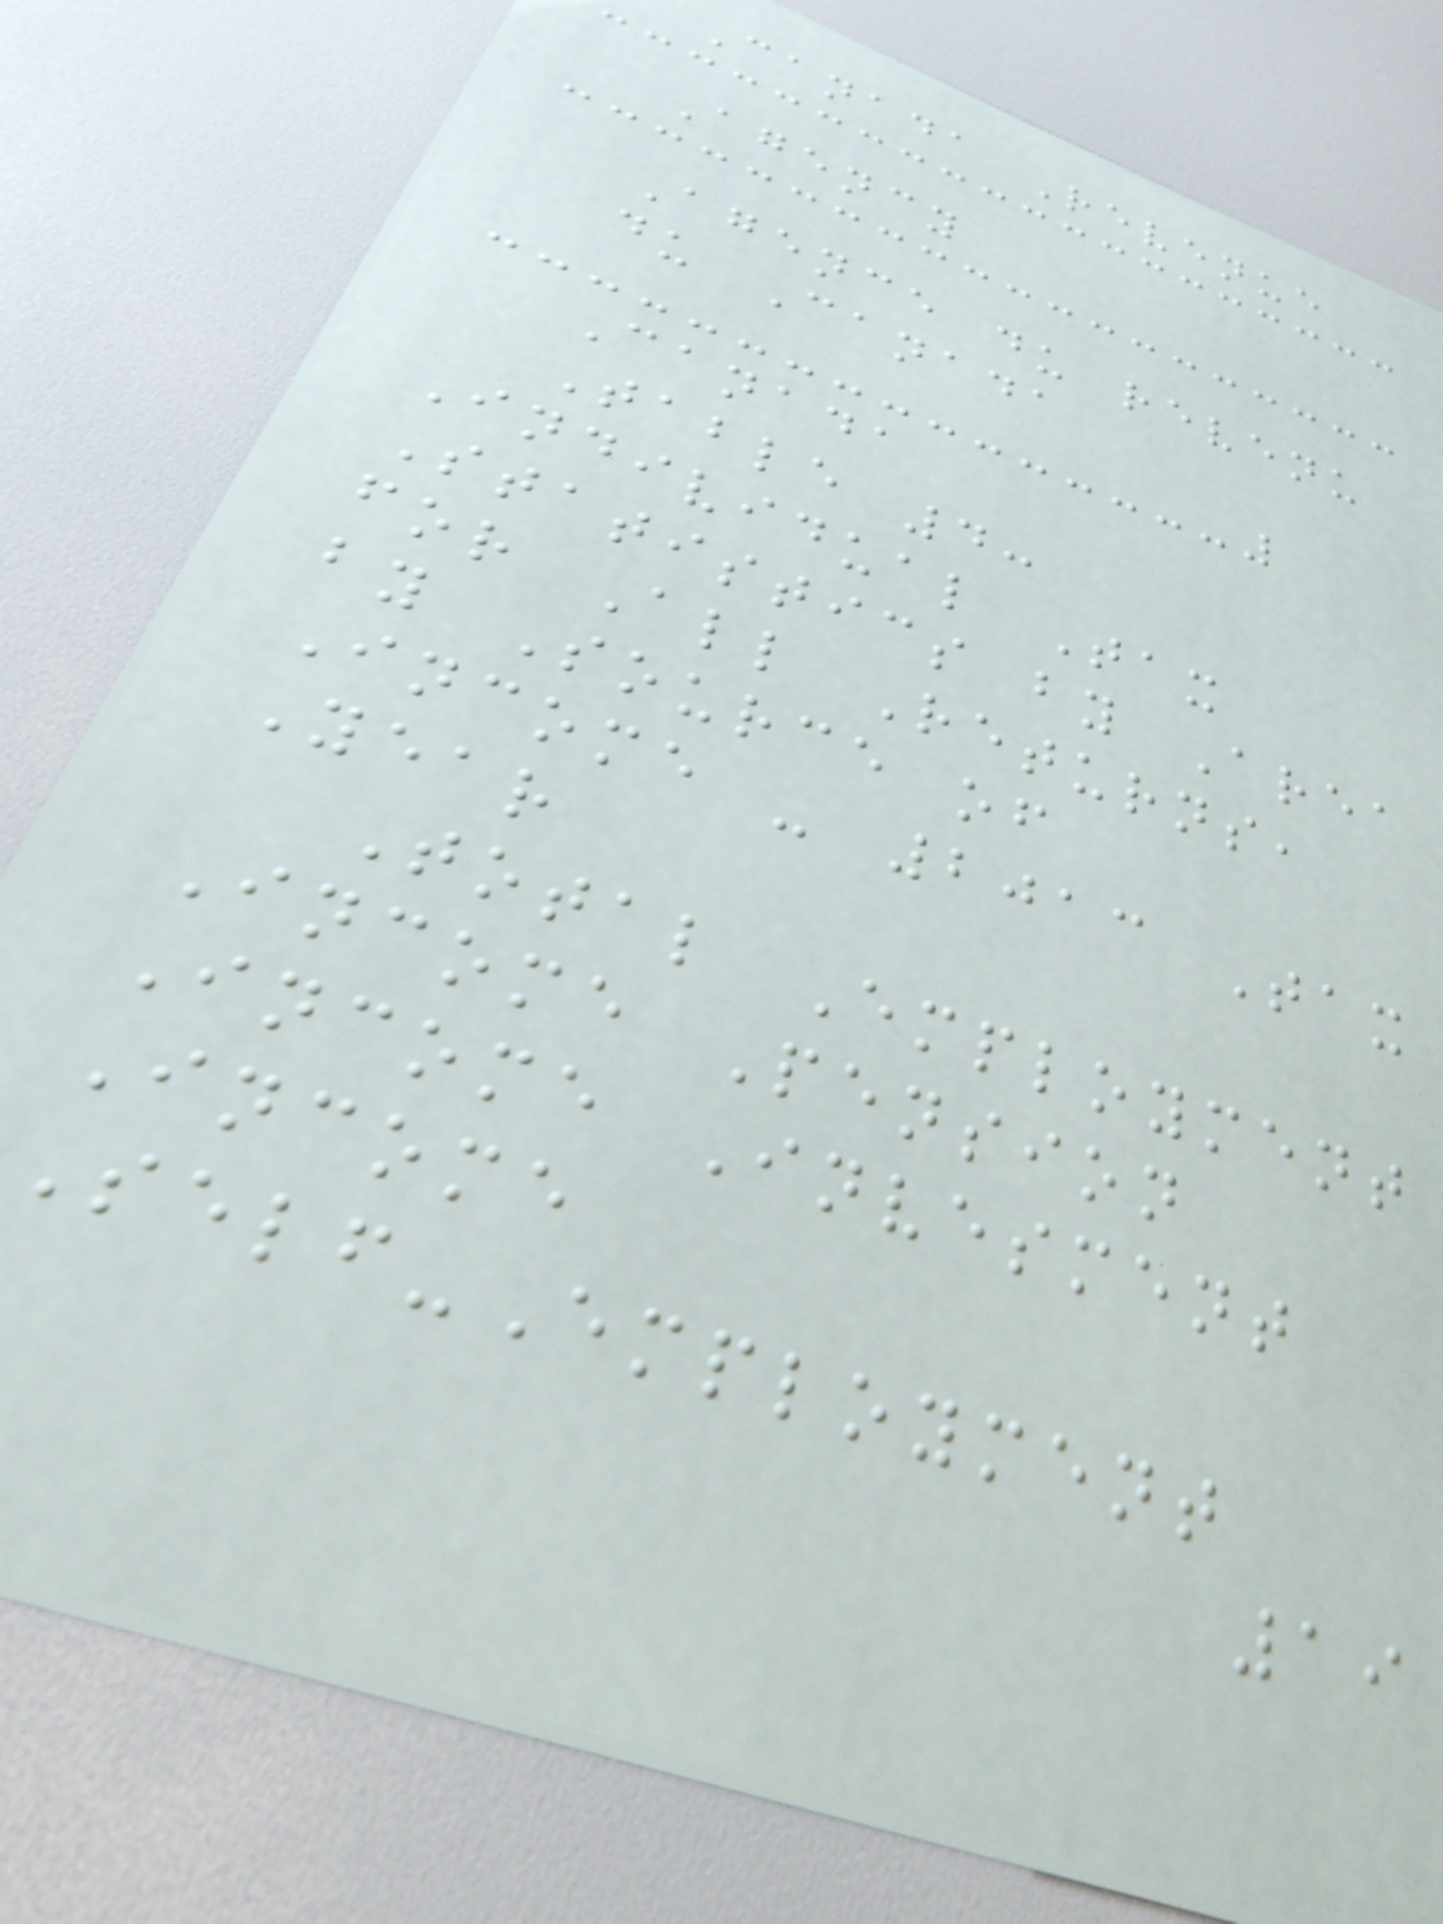Canada Revenue
Agency
Agence du revenu
du Canada
Canada
Table 4:
Individual Tax
Statistics by Area
for All Returns,
by Source of
Income - 2013 Tax
Year
Total Employment
Income Pension
Income Invesment
Income
Self-Employment
19
